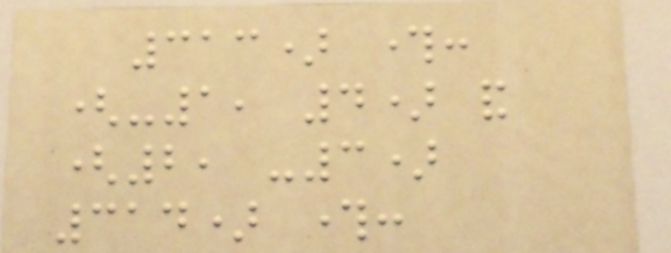313) through:
(-1, 4) and
(2, -3)
314) through:
